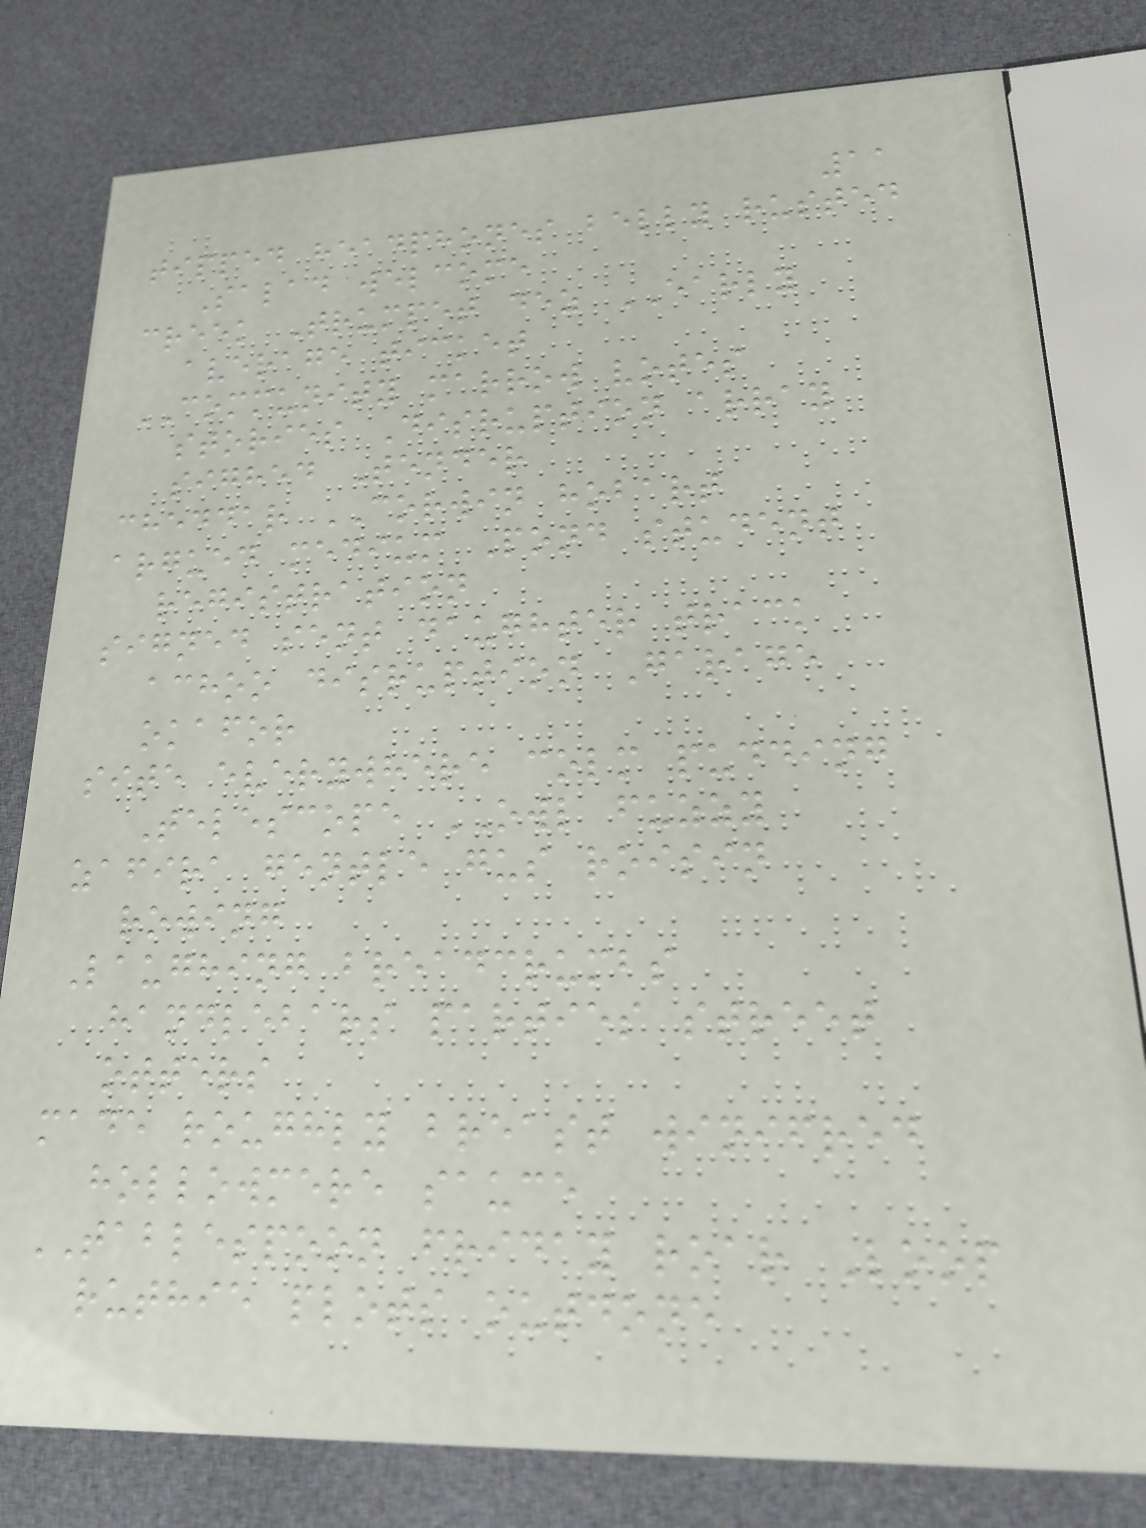11
tipped headphones belly rusted
Salad welcome
creek Trumpet dez EARLY
average ticket
COMMUNITY marrow votes
stories Disruption array
sighed Tender
cheddar CORWIN hobart
argued medium Pond student
registration
signed sent daughter track
achoo disruption Garage
okafor
site everywhere colm pudding
Telescope OWL fuzzy
zafira gentle gus roisin
rowing
Laughing breadcrumbs
handlebars parties street
otters
made roughly breast winifred
hollowmere sauce
TABLESPOON friday roar Loop
ruthie plots outdone
